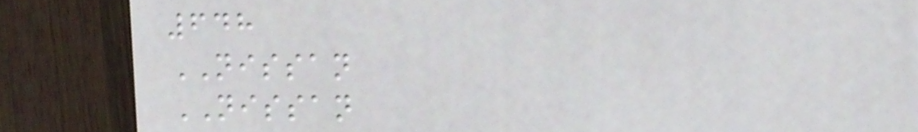648
NISSAN
NISSAN
